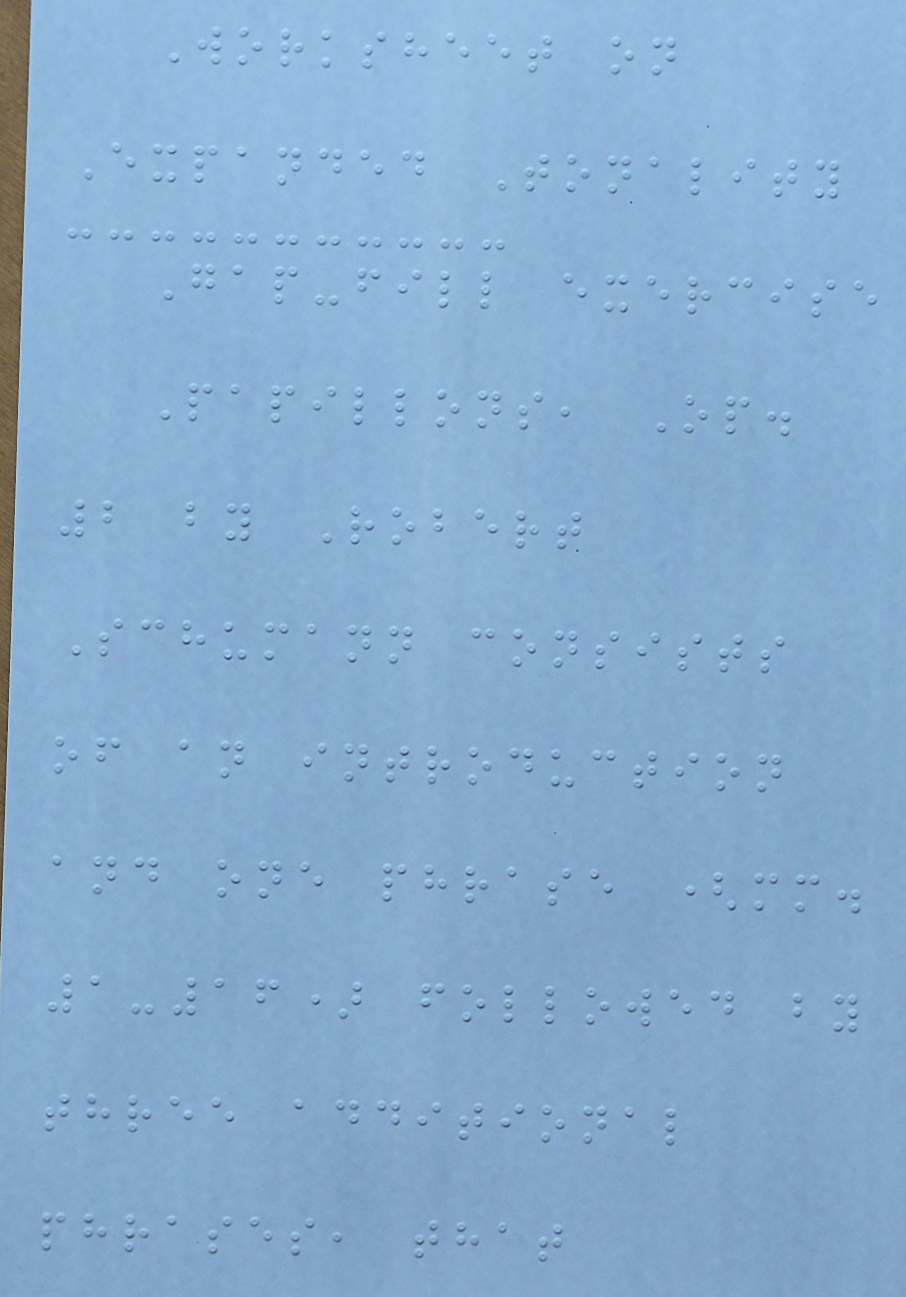Worksheet on
Expanded Tonality
Gap-fill exercise
Papillons, Op.
2 by Robert
Schumann consists
of an introduction
and one phrase (mm.
1-16) followed by
three additional
phrases, that
